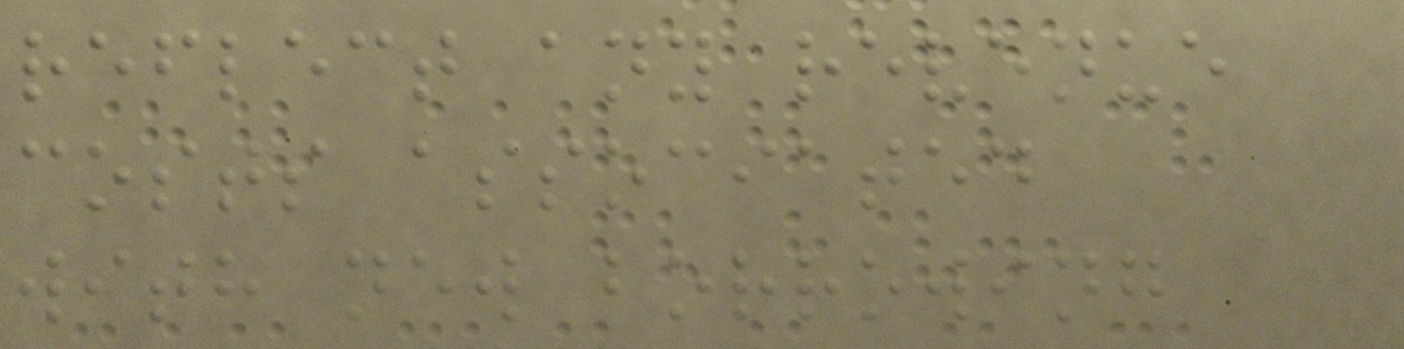reflect any revenue
costs associated
with new borrowing
